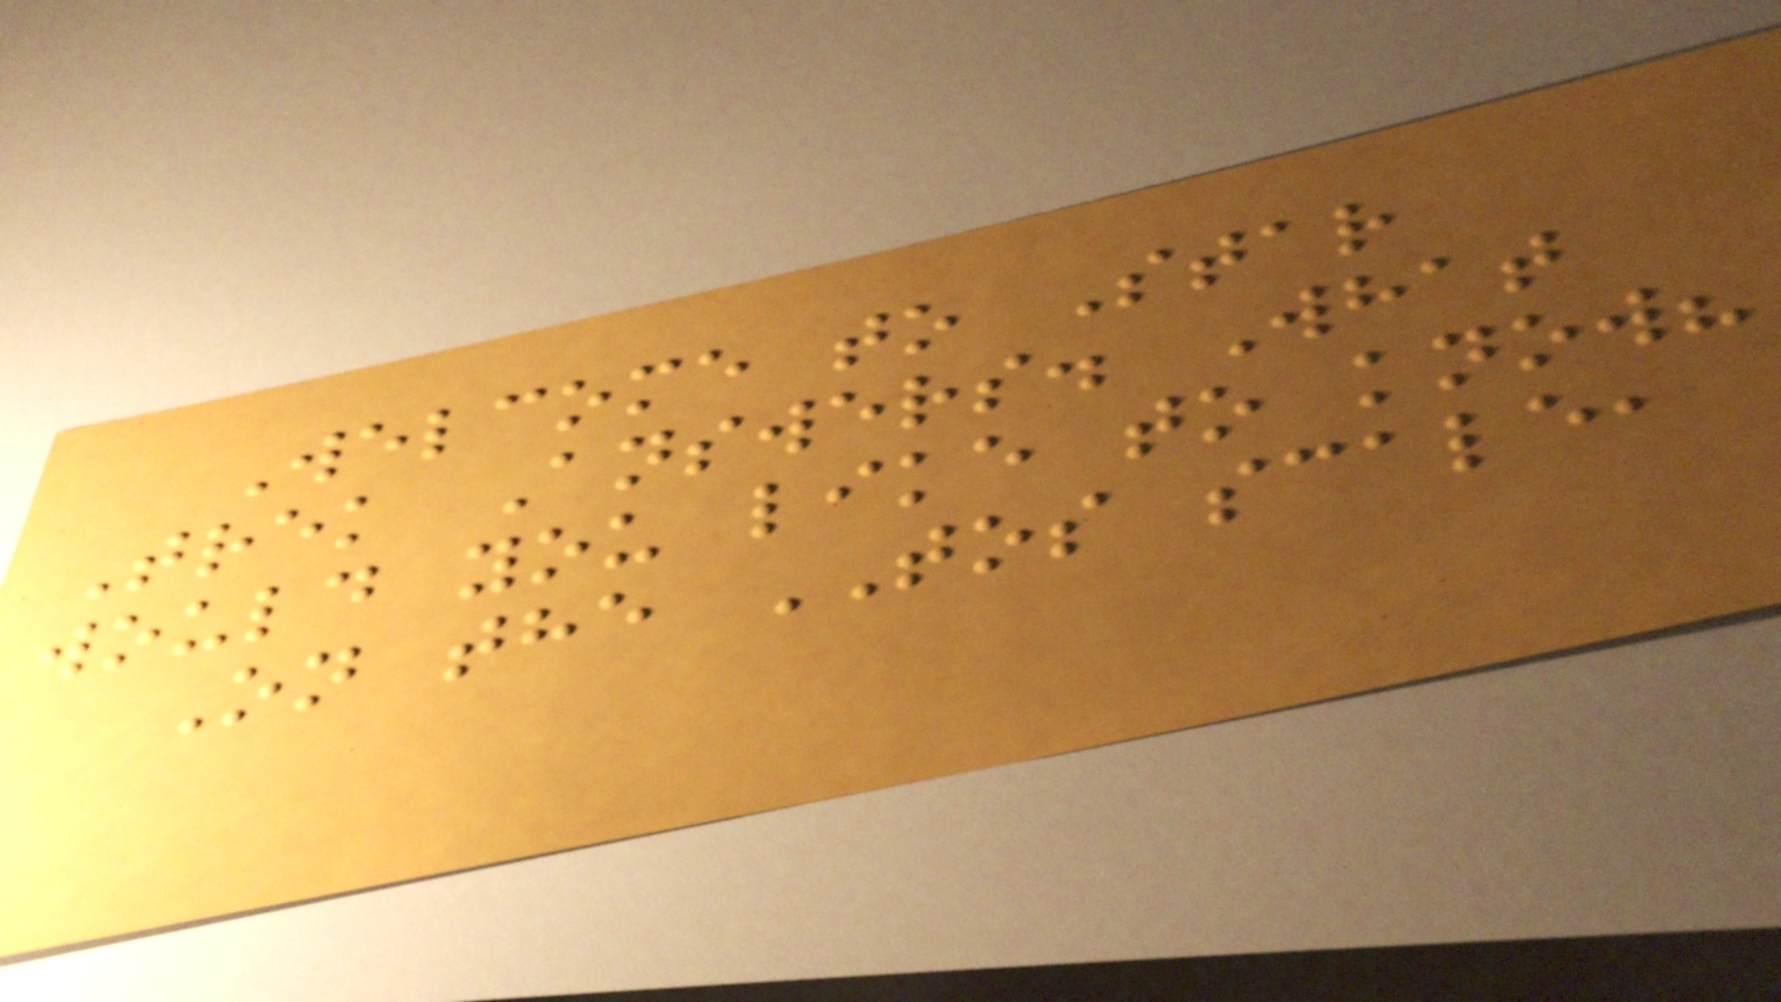Welcome to Star
Trek Answers. What
would you like to know?
On the TOS scale,
